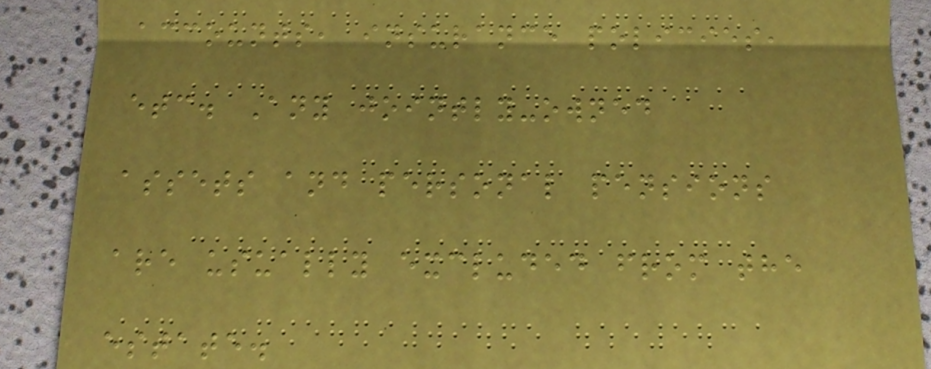accounts, insurance policies,
etc. Any jointly-owned
assets and personal pensions
are usually excluded from the
estate.
